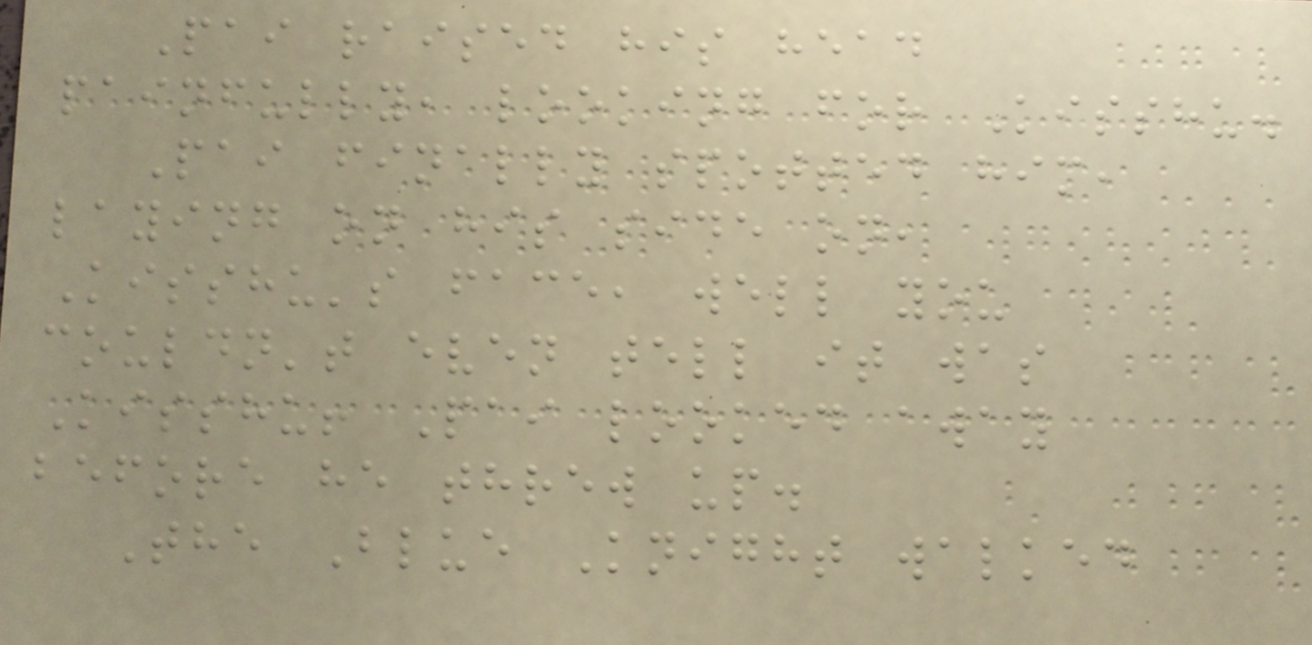Pai raised his head
painfully, looking for Kisshu.
Pai finally spotted him,
laying on his side on,
Kisshu's face, well you
couldn't even tell it was
Kisshu! Pai looked away
before he threw up.
The Blue Knight walked
